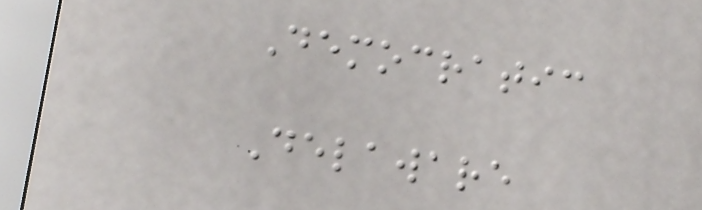Democratic
Delaware
